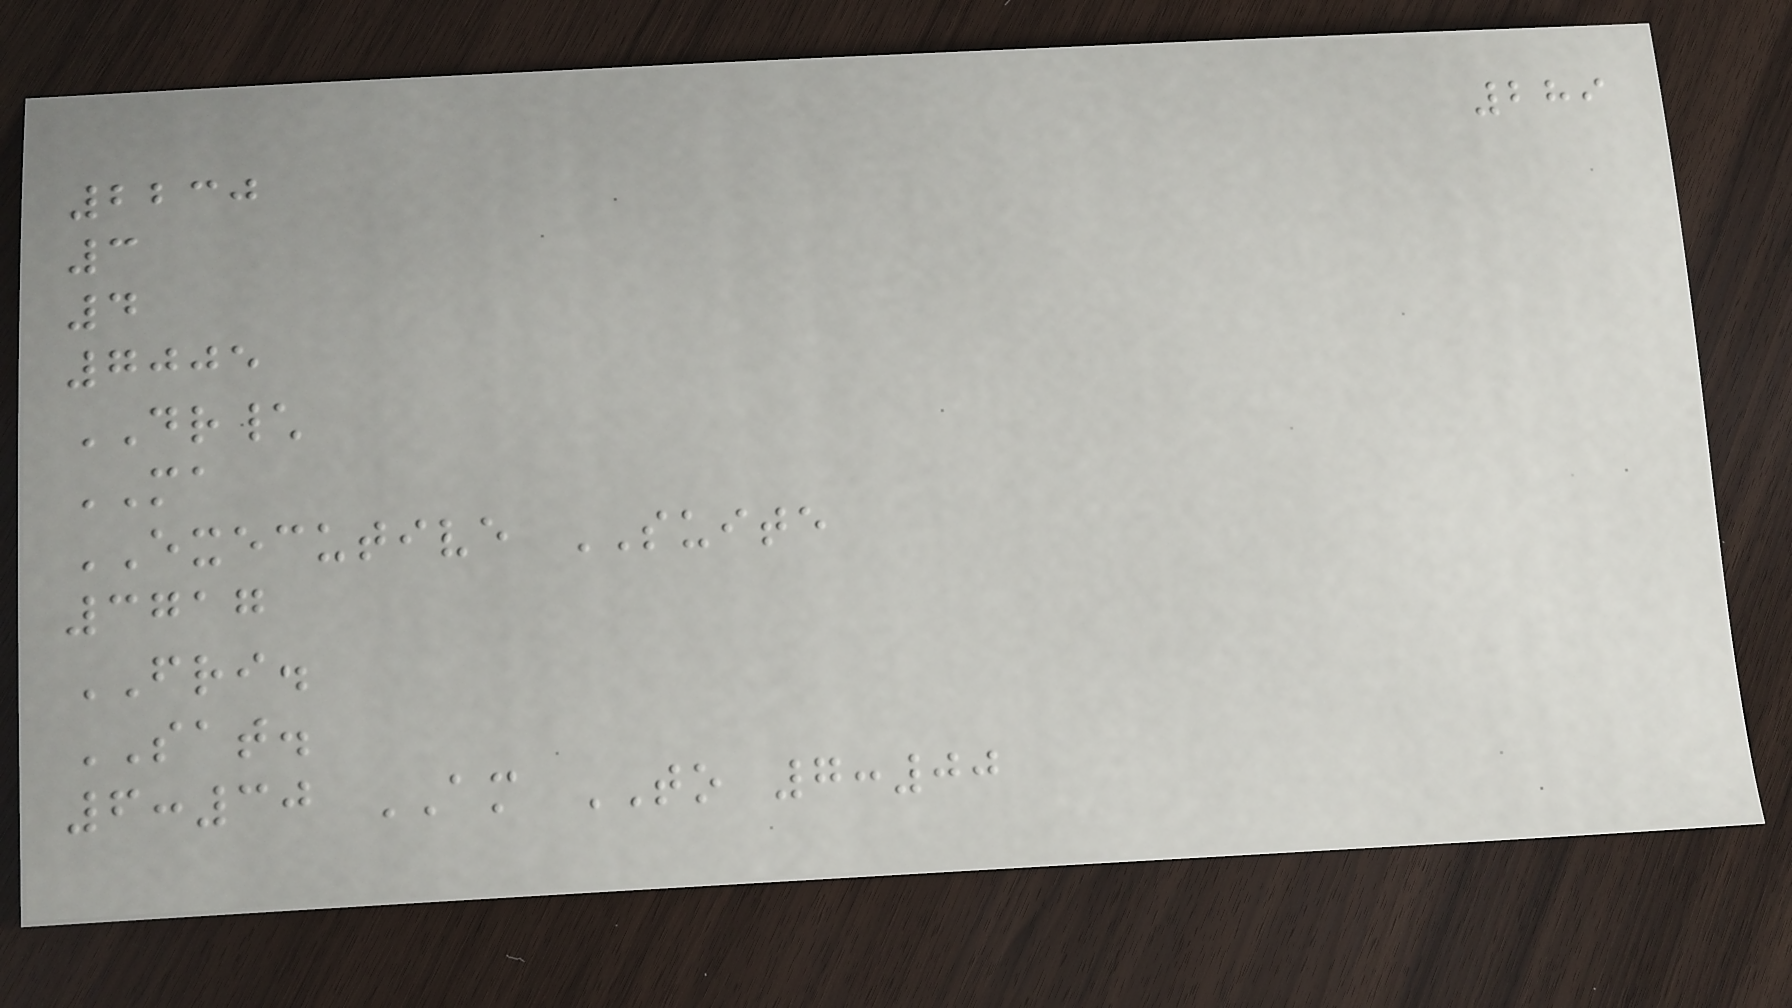289
2230
3
4
7005
DR\
MA
EXECUTIVE SUITE
3717
FRI.
SAT.
6:30 AM TO 7:00
